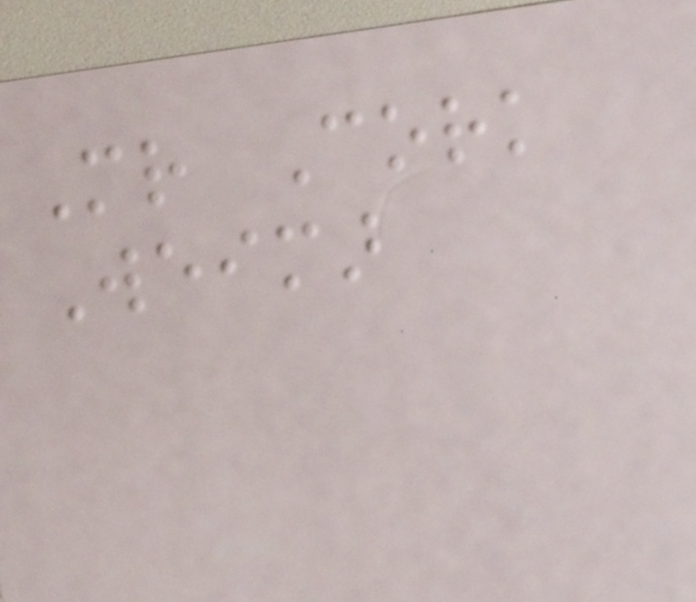Mr Cork
Weimar
